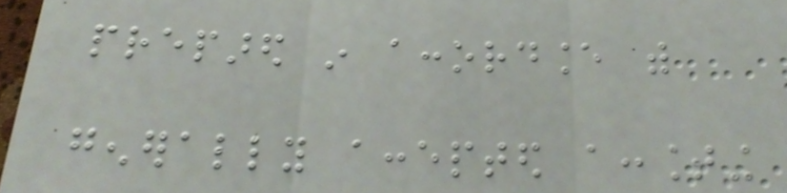prepared in accordance with
generally accepted accounting
